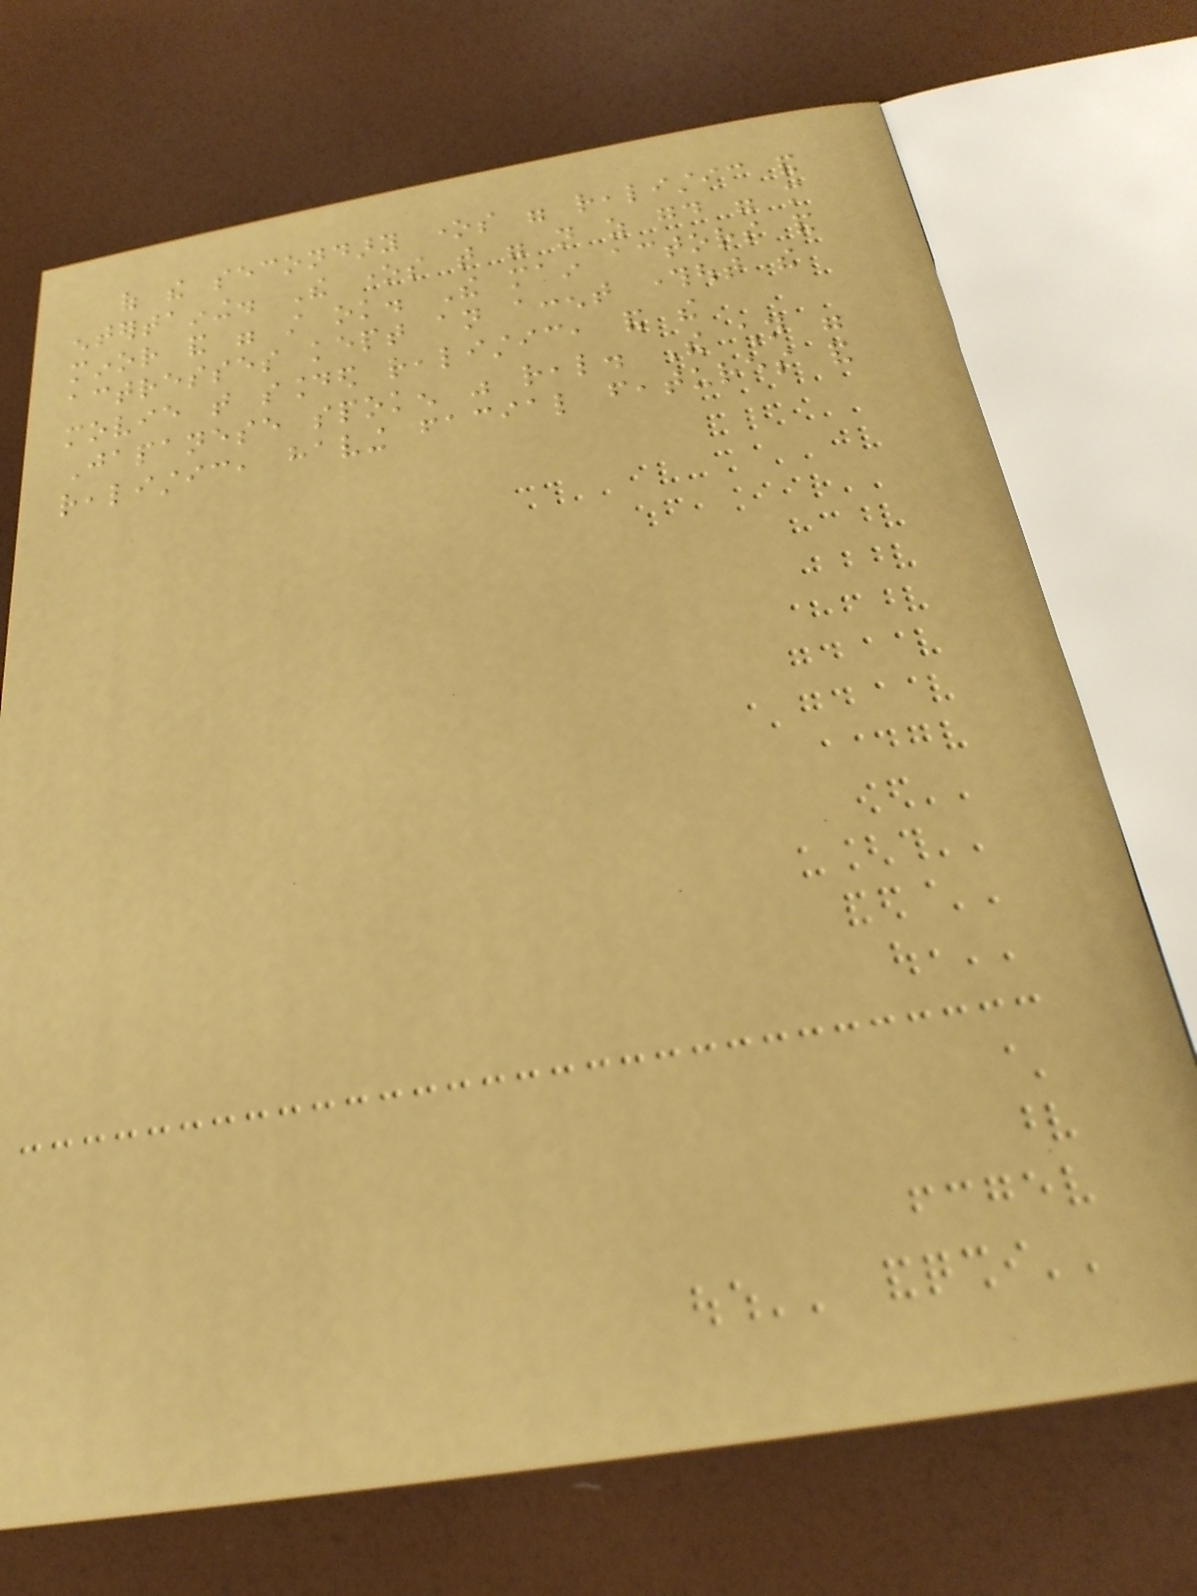of the secondary ones were realistic and
entertaining. The ones that were not as good were more
minor and were still ok. The main actors and
actresses kept an accent throughout the
movie that sounded realistic, and the
Japanese spoken was real. The children were
realistic, having facial features and
